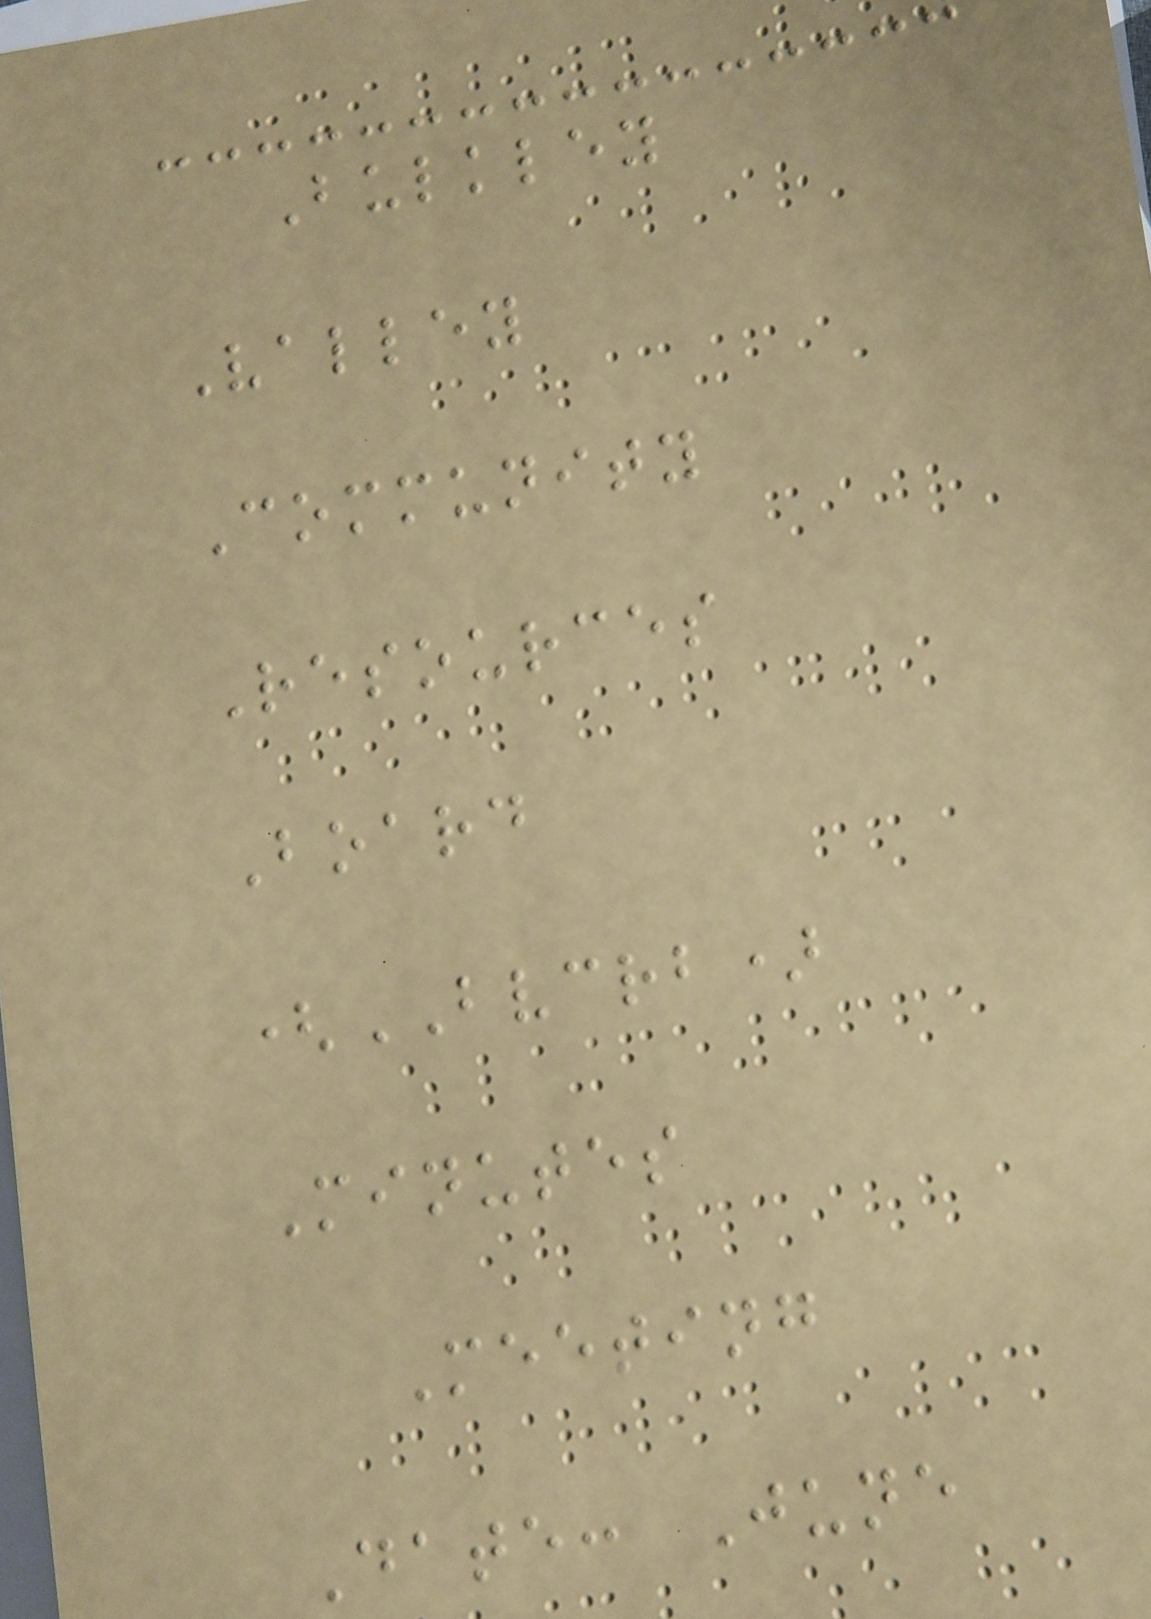Bulkley
Valley
Community
Resources
Board
(BVCRB)
Minutes
Meeting
Date: June
